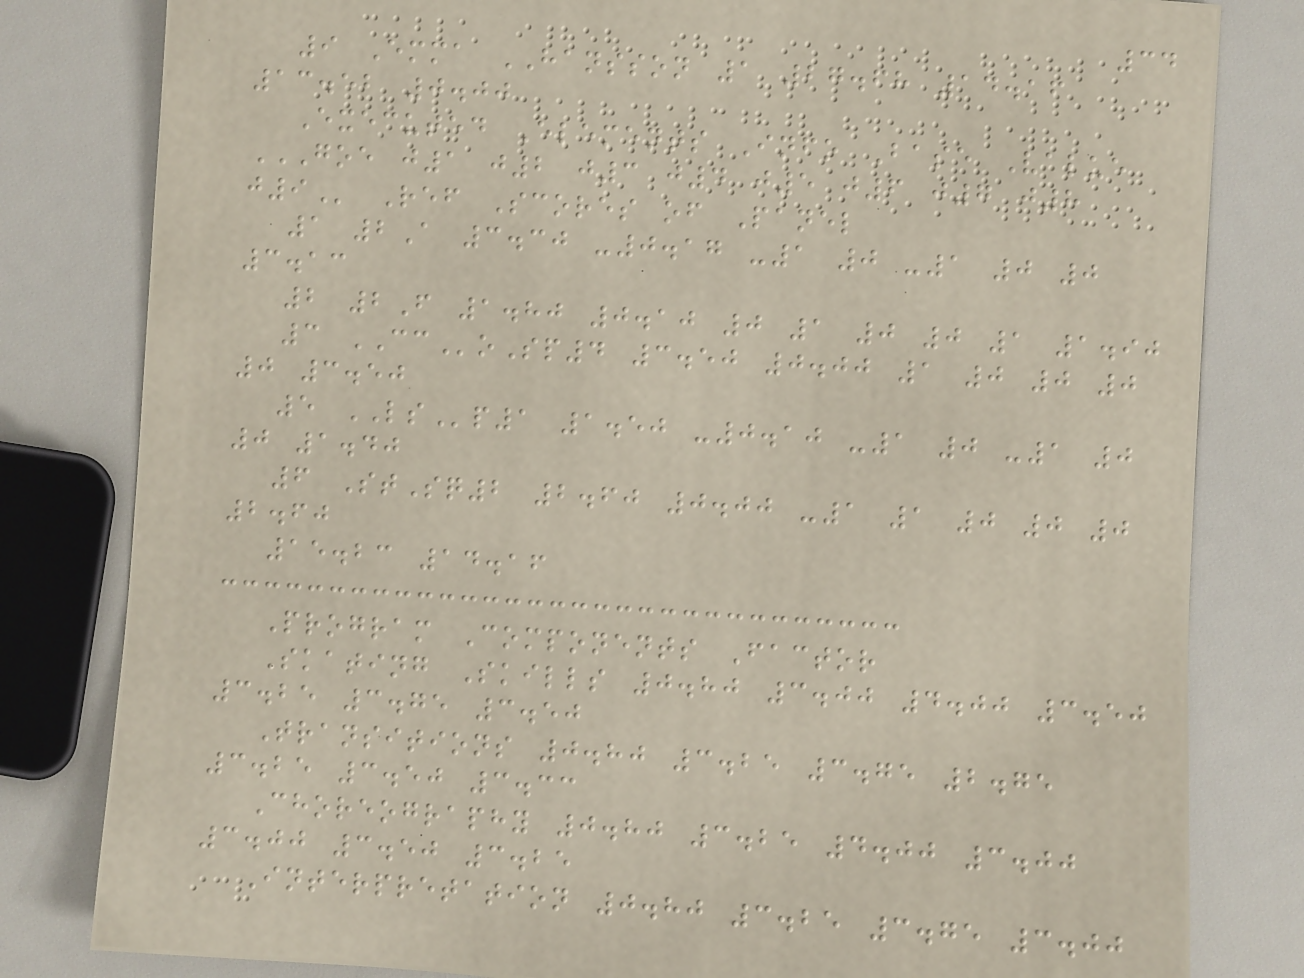34
9 Emma HANSSON 1 27.68 14.16
13.52 0.00
Executed Elements Info Base Value
GOE J1 J2 J3 J4 J5 J6 J7 J8
J9 Ref Scores of Panel
1 2A 3.30 -0.17 -1 0 -1 0 0
3.13
2 2F 1.80 0.10 0 1 0 0 1 1.90
3 CCoSp4 3.50 0.00 1 0 0 0
0 3.50
5 LSp1 1.50 -0.10 -1 0 -1 0
0 1.40
6 StSq2 2.60 0.00 -1 1 0 0 0
2.60
15.23 14.16
Program Components Factor
Skating Skills 0.80 3.00 4.00 3.50
3.25 3.75 3.50
Transitions 0.80 3.25 3.75 2.75
3.25 3.50 3.33
Choreography 0.80 3.25 4.00 3.00
3.00 3.50 3.25
Interpretation 0.80 3.25 3.75 3.00
